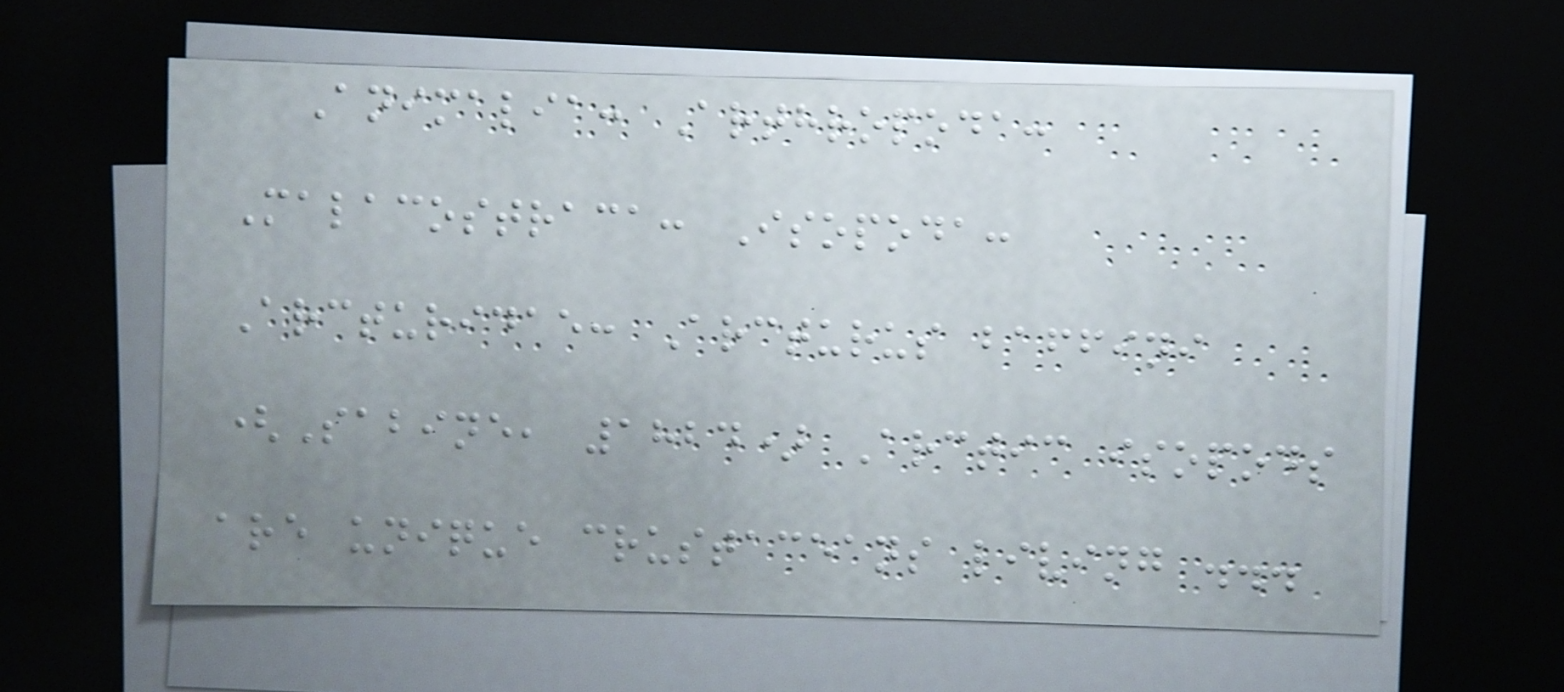Animalia: Arthropoda:
Malacostraca: Isopoda:
Arcturidae: Arcturus baffini
(Sabine, 1824) Arctic isopods
are unique crustaceans living ...
